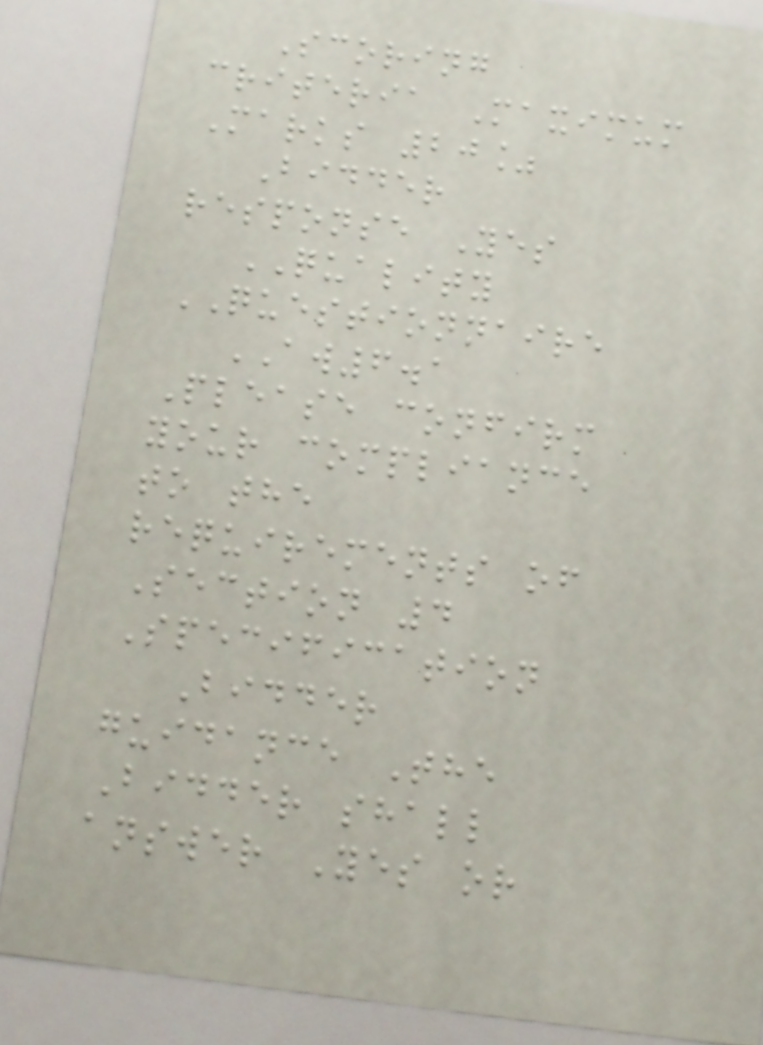Scoring
criteria Maximum
Marks 20%
Bidder
response Yes
QUALITY
QUESTIONNAIRE
AW6.1
Please confirm
your compliance
to the
requirements of
Section 4
Specification
Bidder
guidance The
Bidder shall
answer Yes or
